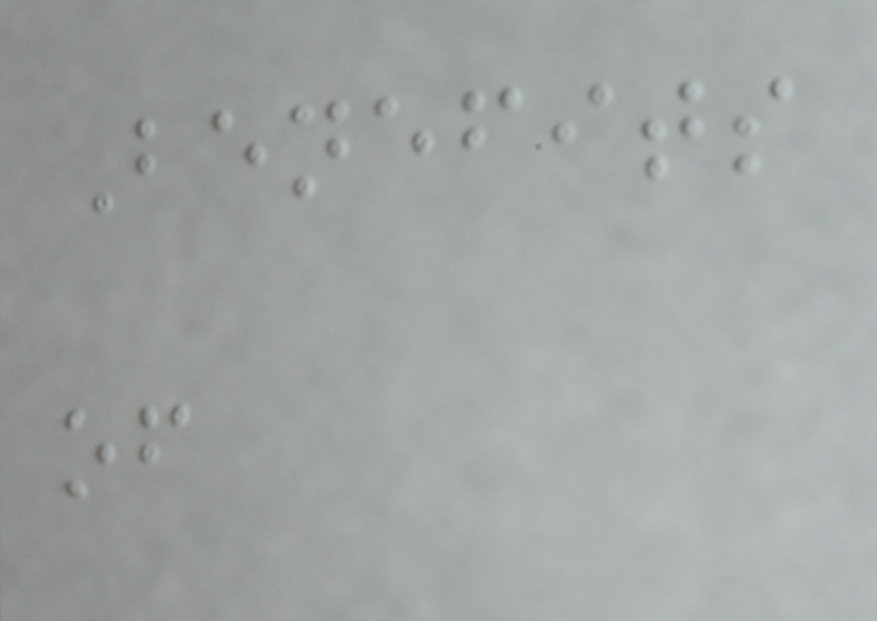Benefits
of
